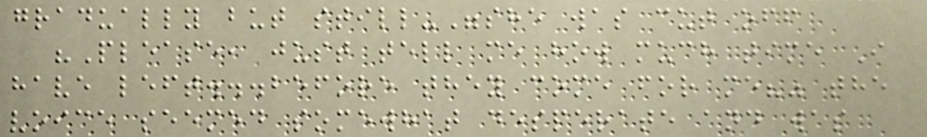gradually but still-"she was cut off
"Please, just tell me how much time I
have left...before they come for me?" the
voice seemed somewhat desperate and was
